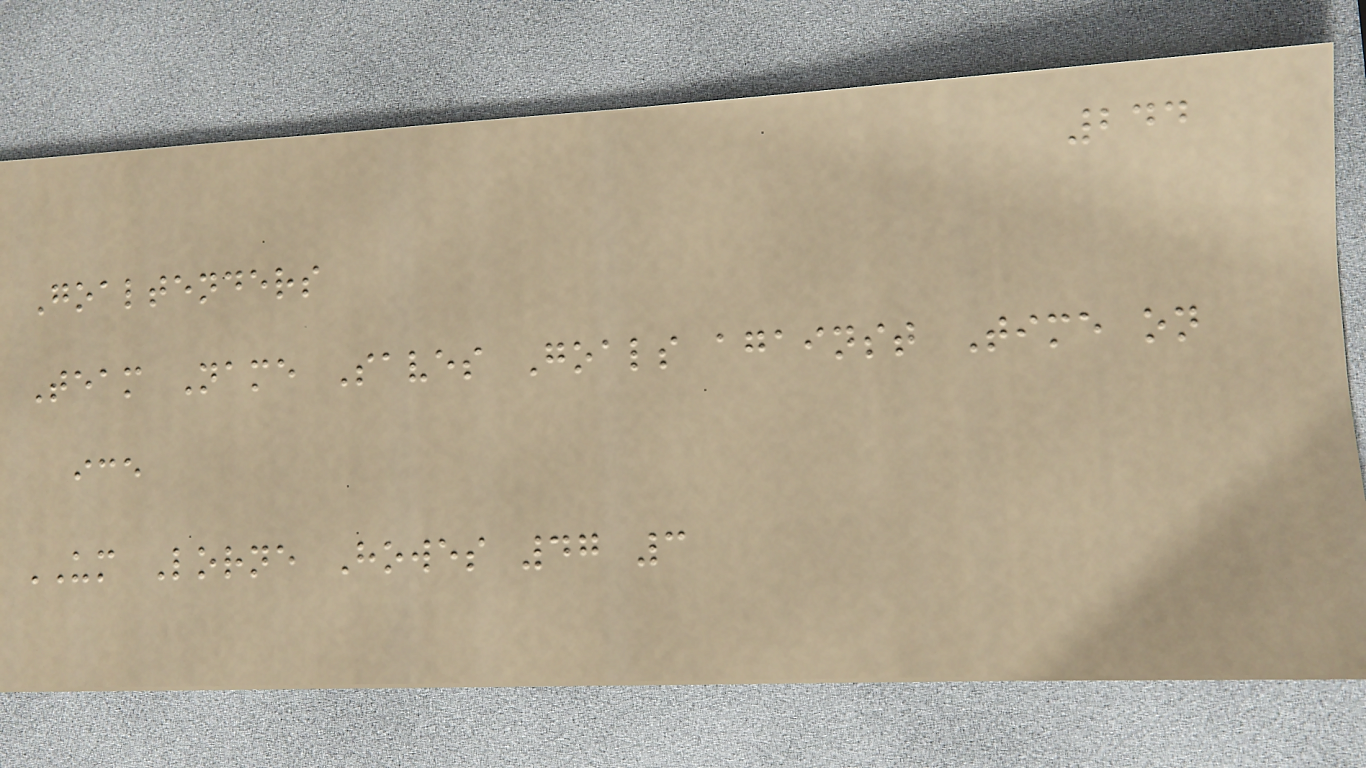244
Goaltenders
Team Name Saves Goals against Time on
ice
UM Lorne Howes 47 3
